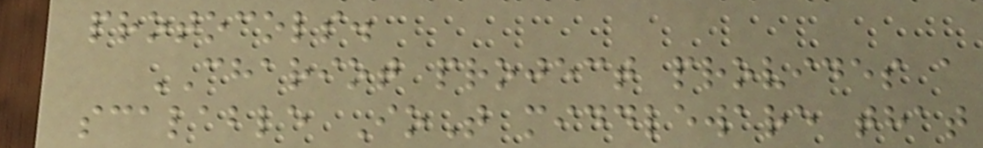protocols.
CHARIOT project provides a
scalable IoT middleware that
